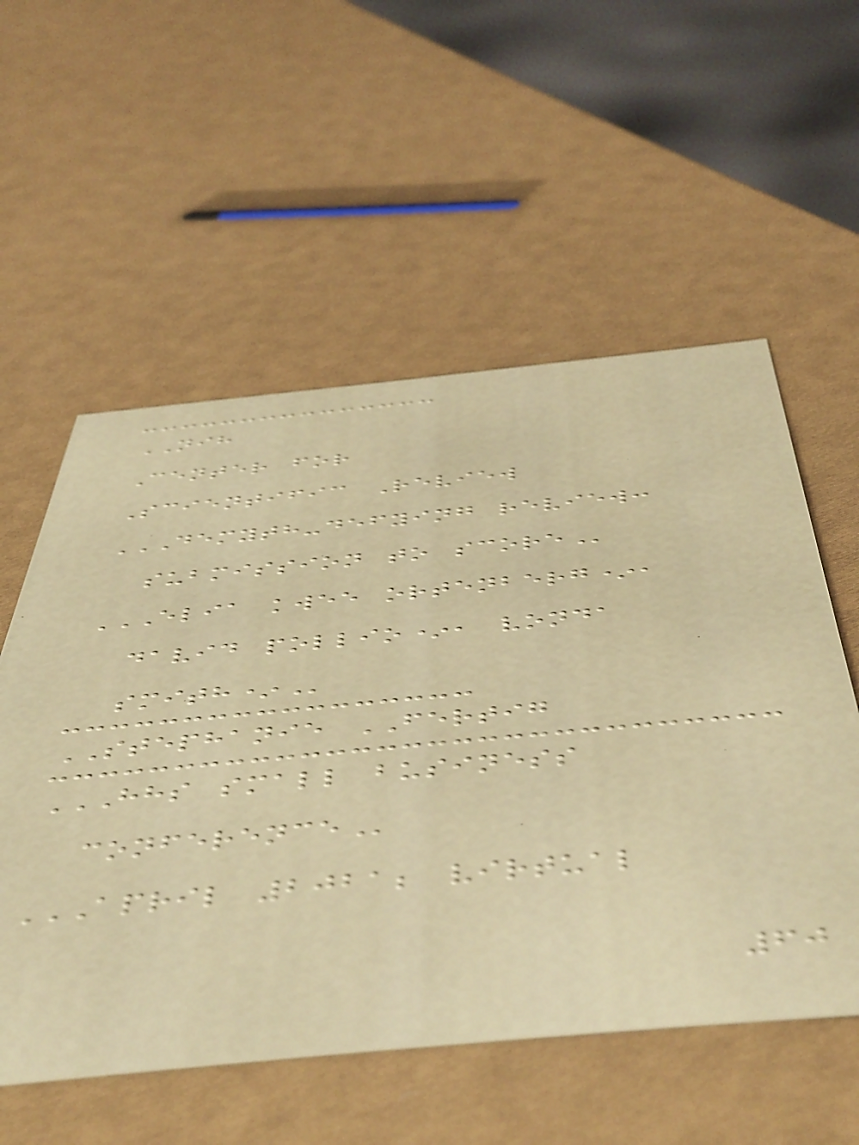NIH
Center for
Scientific Review
DEMYTH-DEFYING REVIEW:
SUBMISSION TO SCORE
ELIA KWEE ORTENBERG*,
DAVID POLLIO*, VONDA
SMITH*
STEPHANIE FERTIG
HHS SMALL BUSINESS
CONFERENCE
APRIL 2021; VIRTUAL
60
